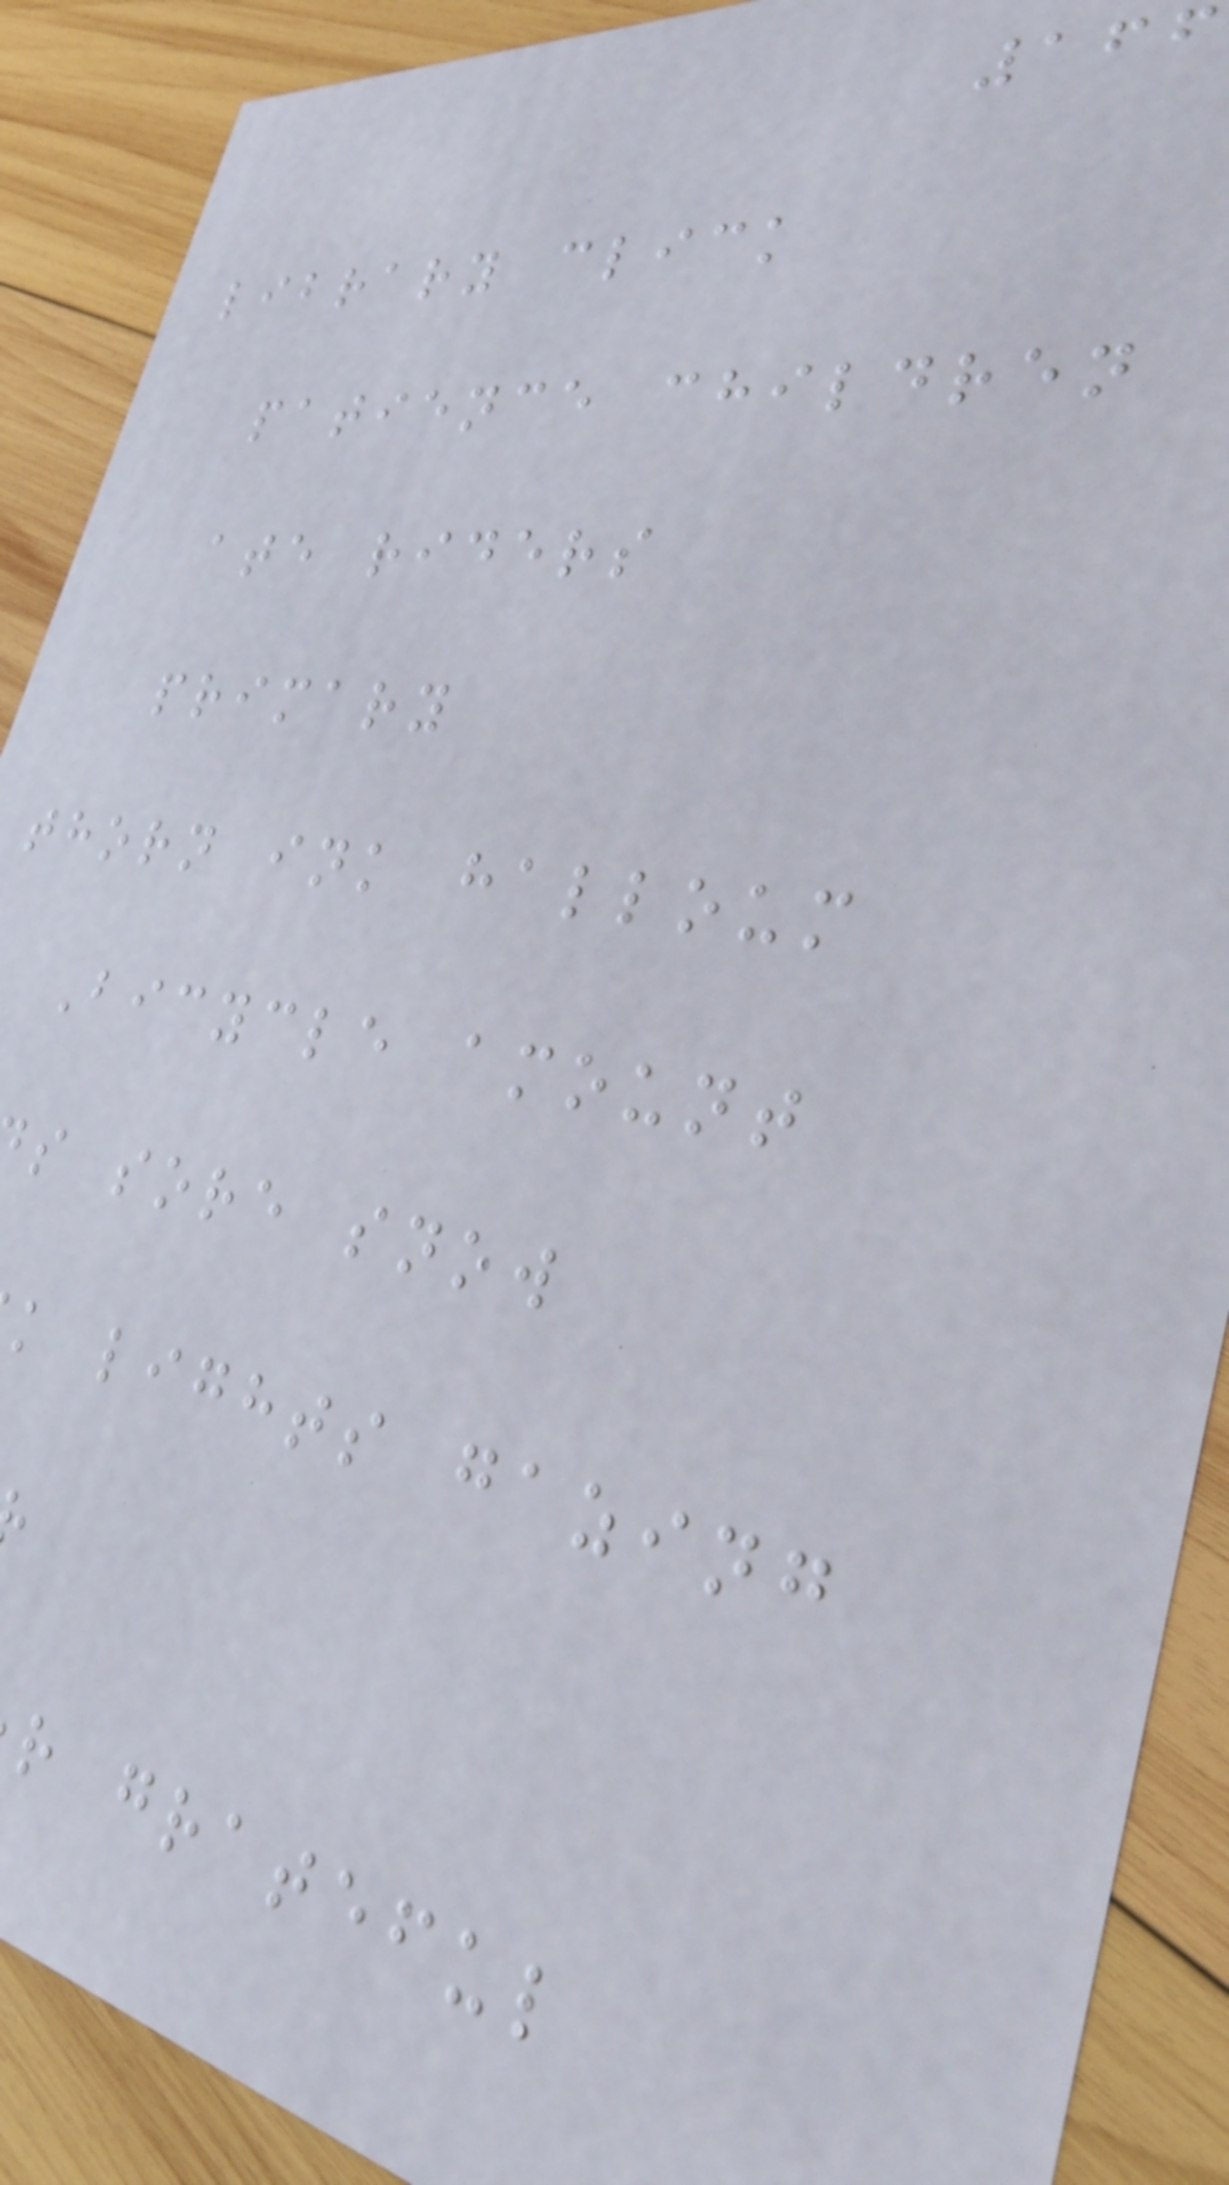166
library click
patience children
ate riders
primary
thorn ink halloum
Bicycle amount
s sore snow
k lights gazing
r grateful
